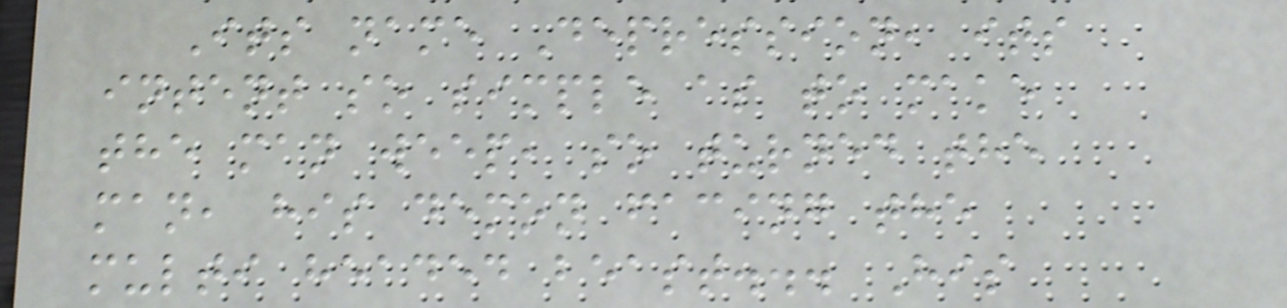Its name Depression, its
intent so simple as to make
the man weep, so turned the
man, his demon facing the
multi headed beast... His
